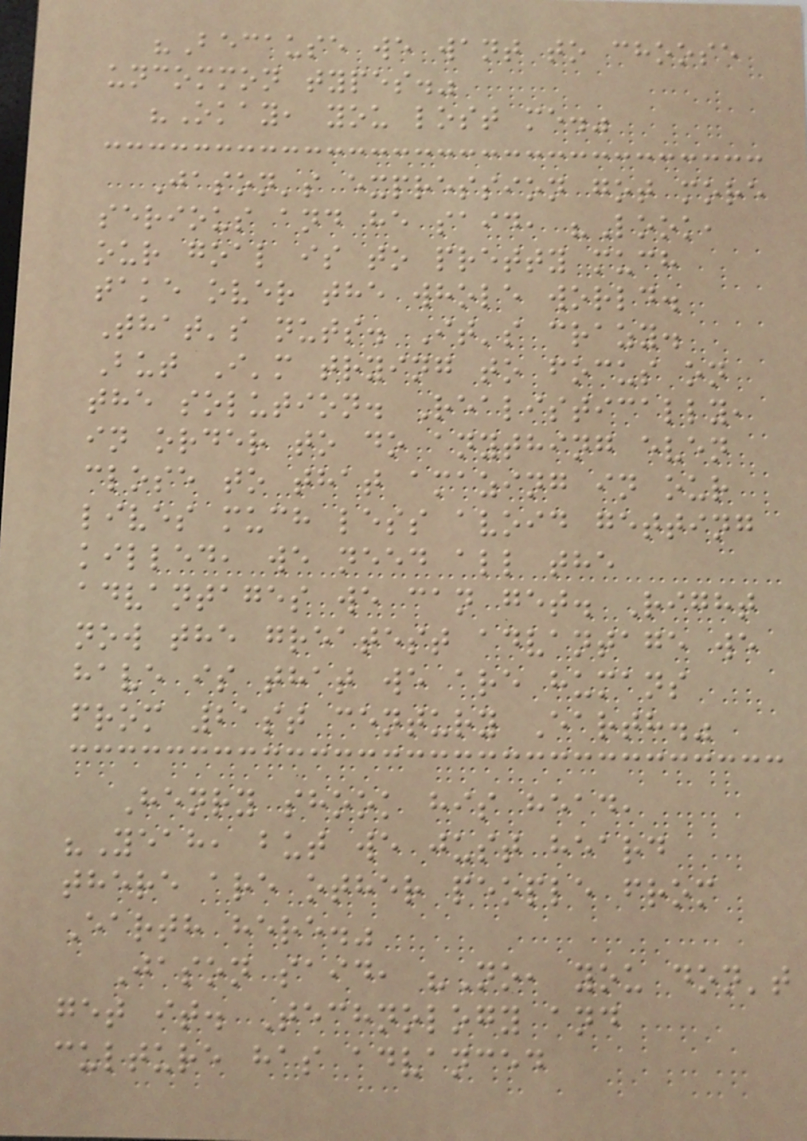"Because we want to choose
uncommon types."
"Okay, you lost me."
Jason's expression got more
serious and he said, "Look,
our goal is to pretty much
take over the whole world.
That's nuts. It's crazy.
But I'm trying to focus on
the solution. Realistically,
in order to do anything even
close to that amazing in our
lives much less avoid getting
killed, we need all the
advantages we can get. Right
now the greatest advantage we
have is that we are humans
from 21st century Earth."
Henry shook his head,
"Yeah, but we just heard
there are other people from
Earth here."
Jason said, "No, you don't
get it. Technology and
culture has advanced
